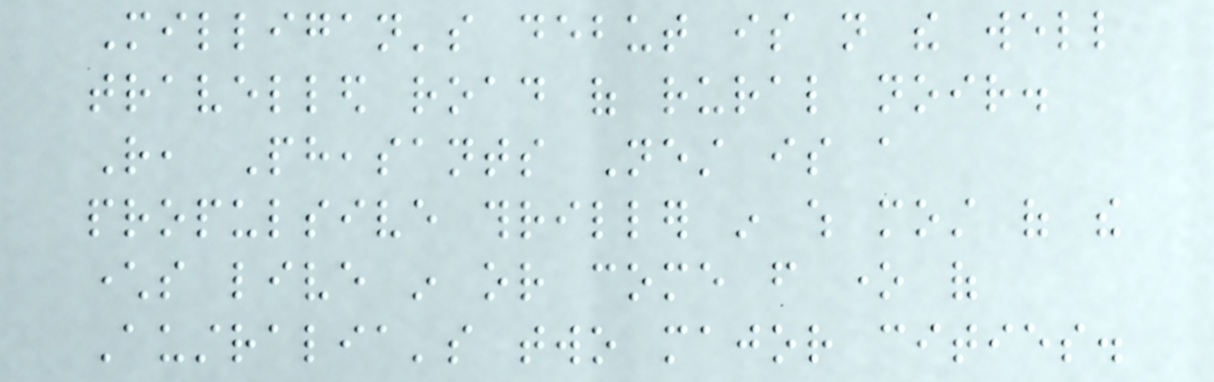Milligan's debut is not the well
travelled road of rural noir.
Rather, Pheasants Nest is a
propulsive thriller in which most of the
characters live in or come from one of
Australia's two major cities.
